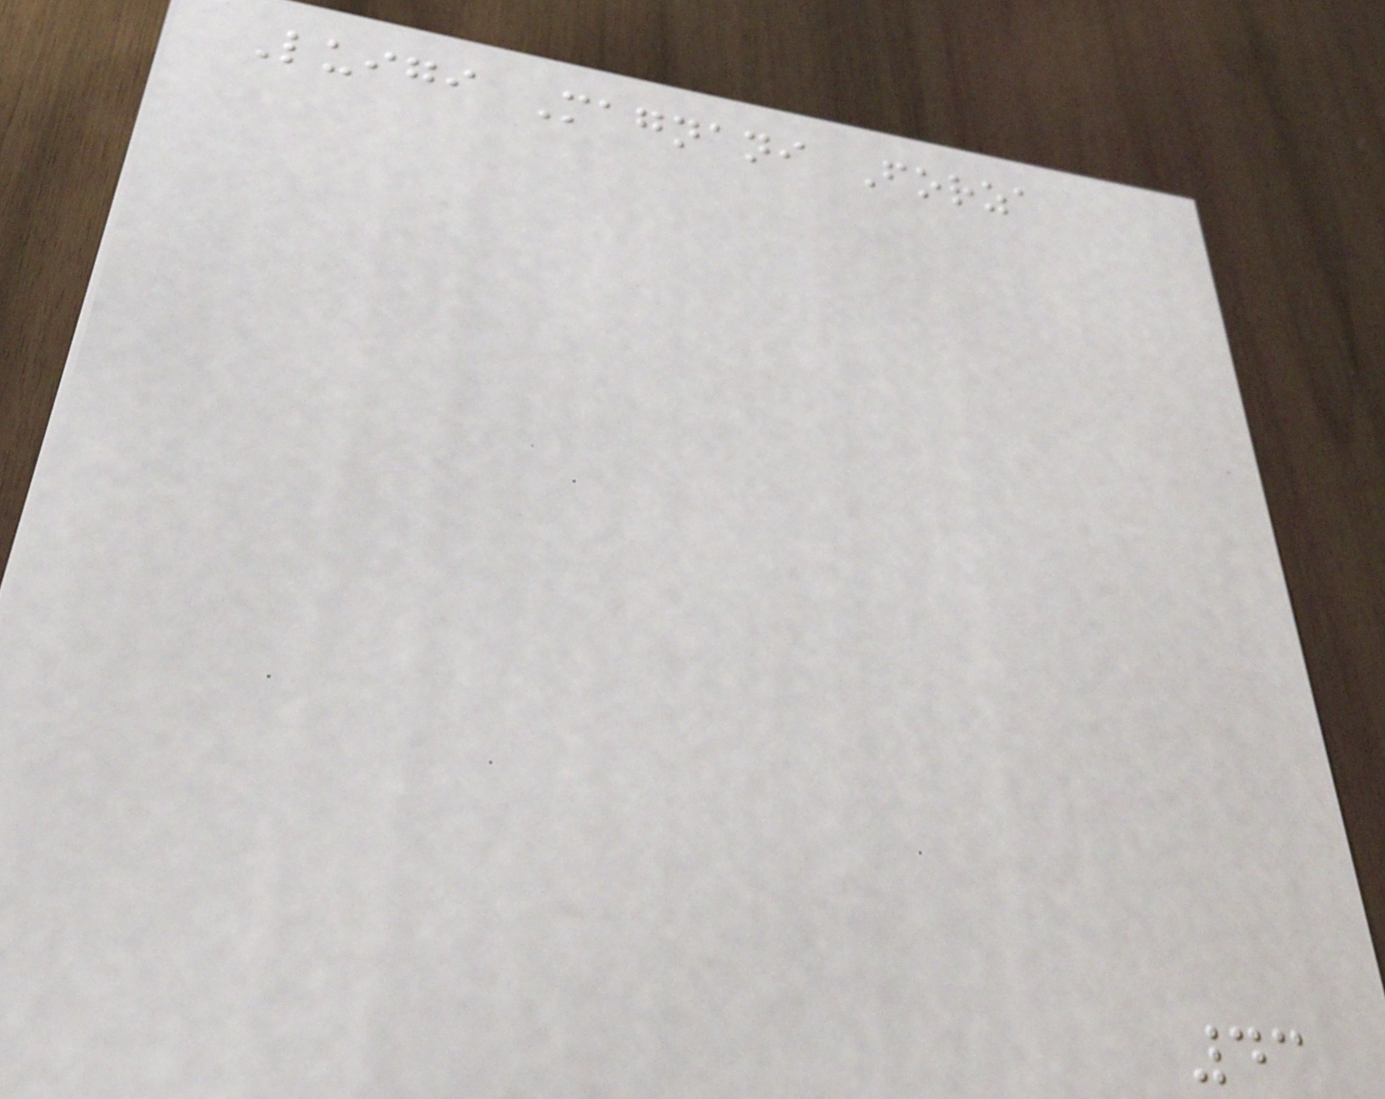Luigi Magnani Forza
43
